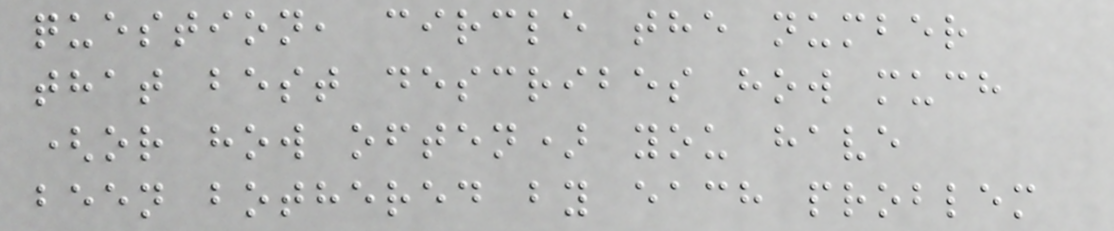question, circle the number
that best describes how much
(or how often) you have
been bothered by each problem
